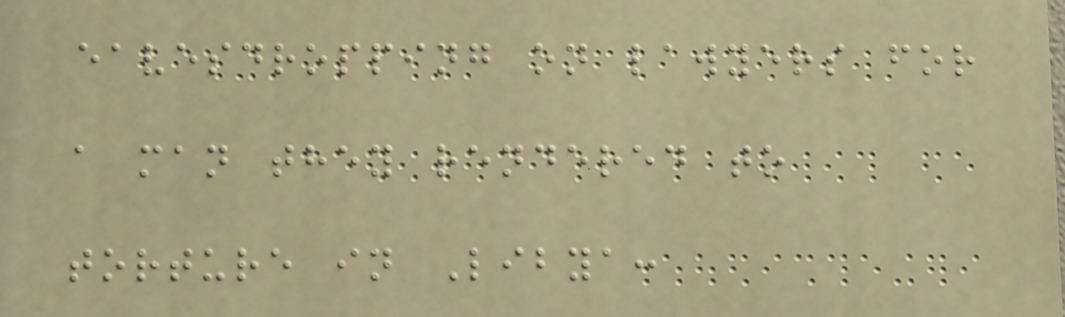eavesdropping on lawyers for
a man they rendered to
torture in Libya:
